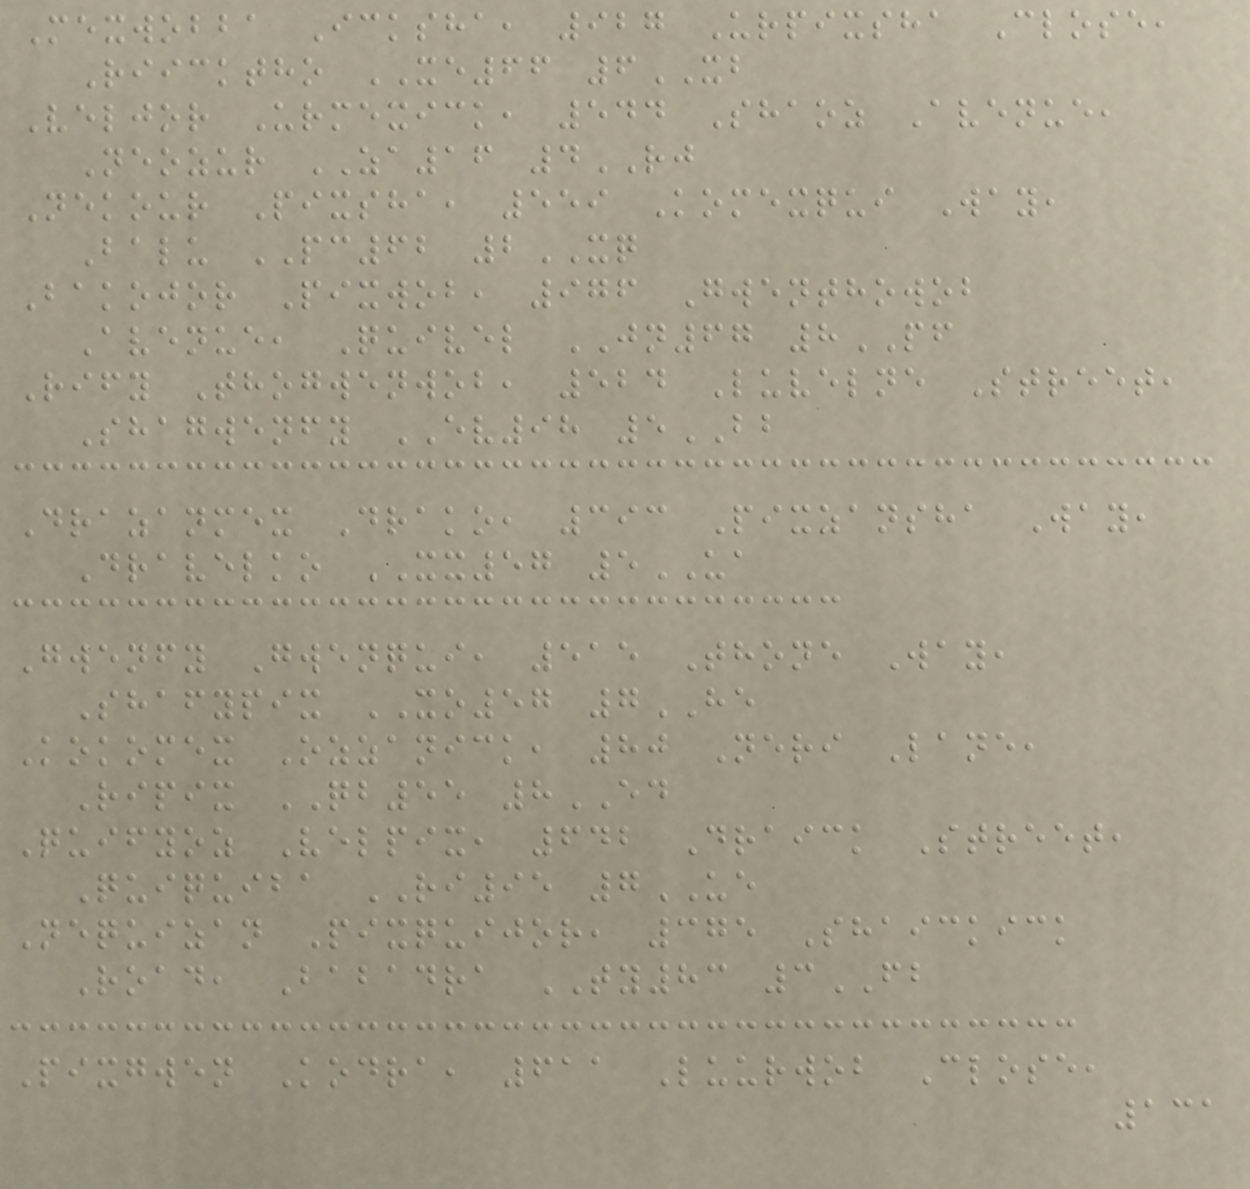Mexwobba Icksha, 927 Urpixsha Close,
Riicktho XE66 6XB
Veljor Urmexick, 544 Shaoz Avenue,
Neozur ZA16 4RJ
Nekour Pixsha, 559 Komexqui Way,
Balu PC62 2XQ
Bakojor Pixwob, 976 Gwenthowob
Avenue, Quivel JN67 8PF
Rify Thogwenwob, 524 Luvelne Street,
Shagwenfy EV98 5BB
Drazanmex Drako, 393 Pixzansha Way,
Dravelko XX57 5UA
Gwenfy Gwenqui, 515 Thone Way,
Shafypix XO57 7HE
Kokomex Ozzanick, 80 Neri Lane,
Ripix QB55 8ED
Quifyoz Velpix, 642 Draick Street,
Quiquiba RI95 7UE
Nequizan Pixquijor, 375 Shaickick
Road, Babadra TY83 3FB
Pixgwen Kodra, 611 Luurwob Close,
131
